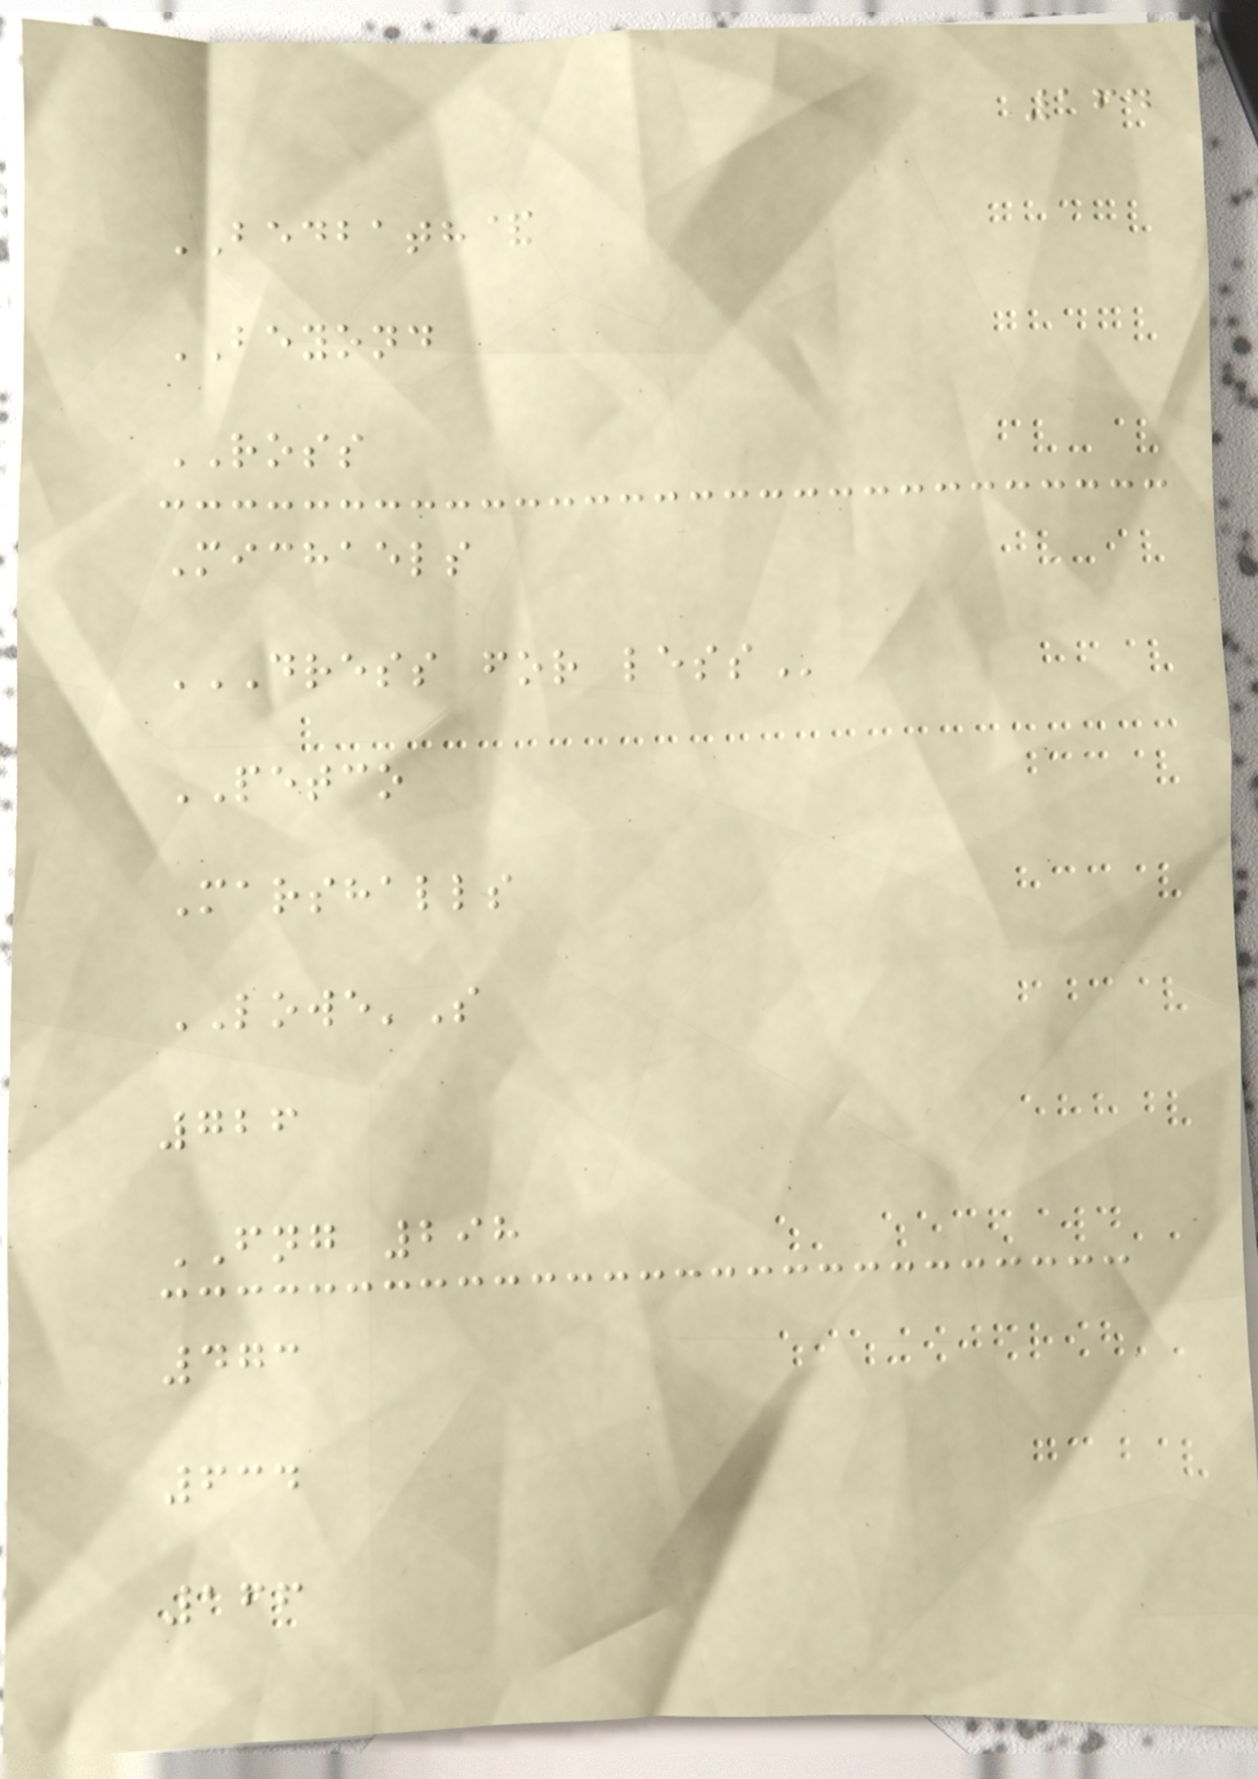164
BEDBATH&
BEYOND
ROSS
Michaels
DRESS FOR LESS
PETCO
Marshalls
LOWE'S
726
FNG 298
473
634
166
